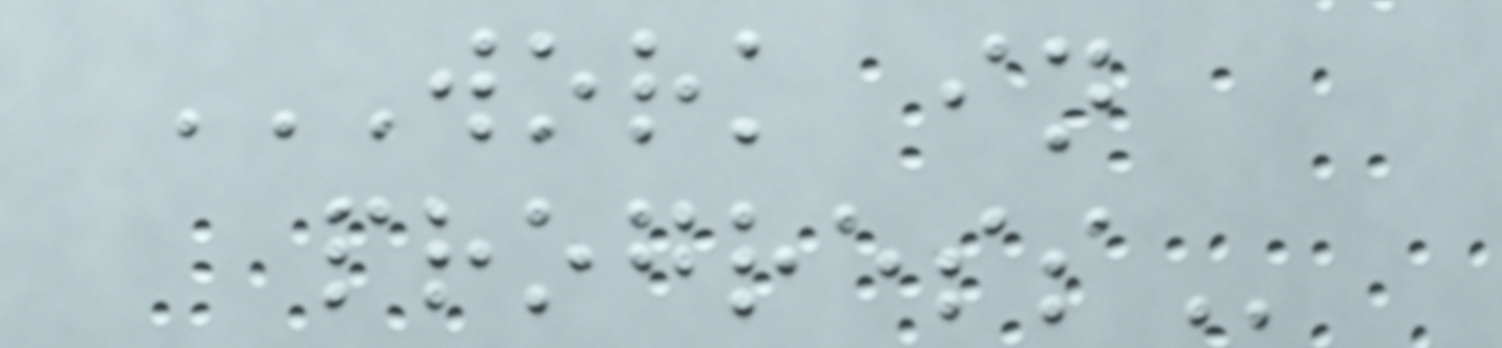WORK IN
PROGRESS
